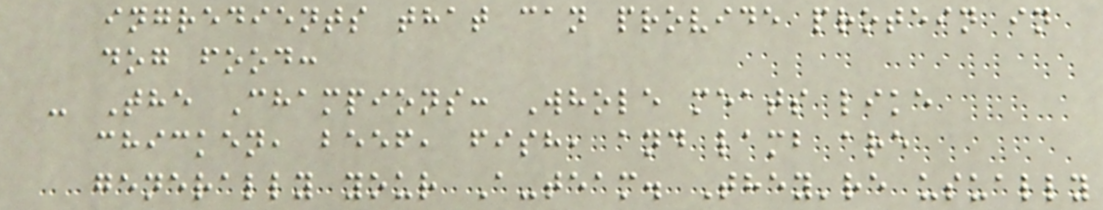ingredients that can provide protein in
dog food:
- The Champions: Whole meats like
chicken, beef, fish, and lamb are
generally your A-team. They're usually
